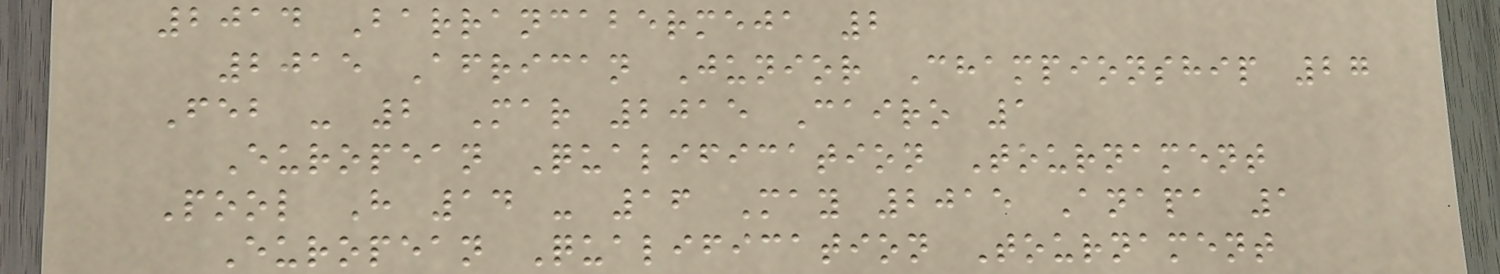2014 Barrancabermeja 2
2015 African Junior Championship 27
Feb - 2 Mar 2015 Cairo 1
European Qualification Tournament
Pool H 14 - 16 May 2015 Anapa 1
European Qualification Tournament
